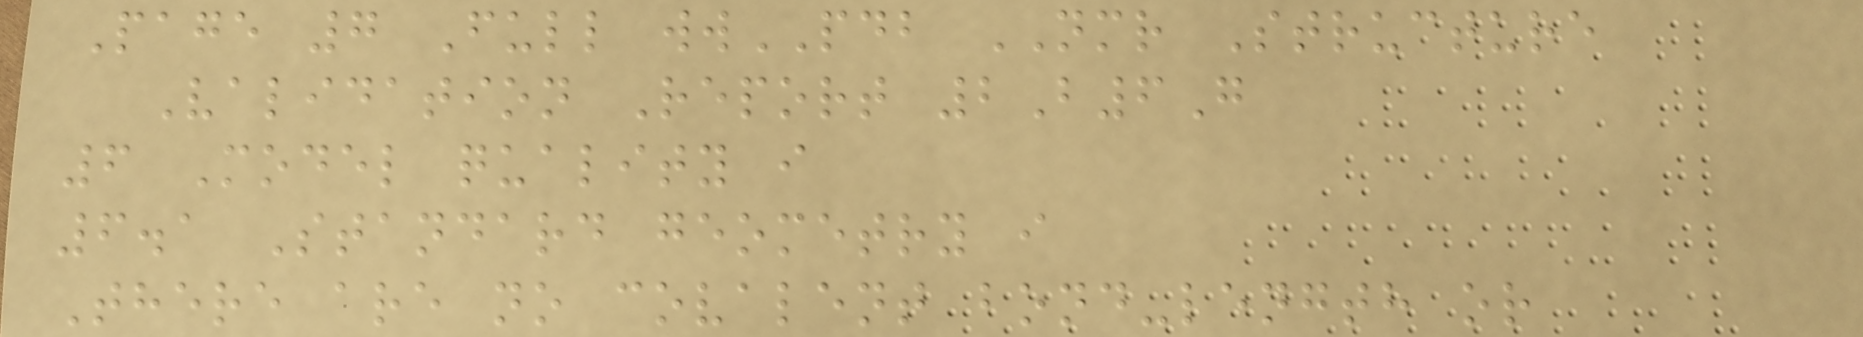Page 7 Full wwPDB NMR Structure
Validation Report 2B6G
6 Model quality i
6.1 Standard geometry i
There are no covalent bond-length or
